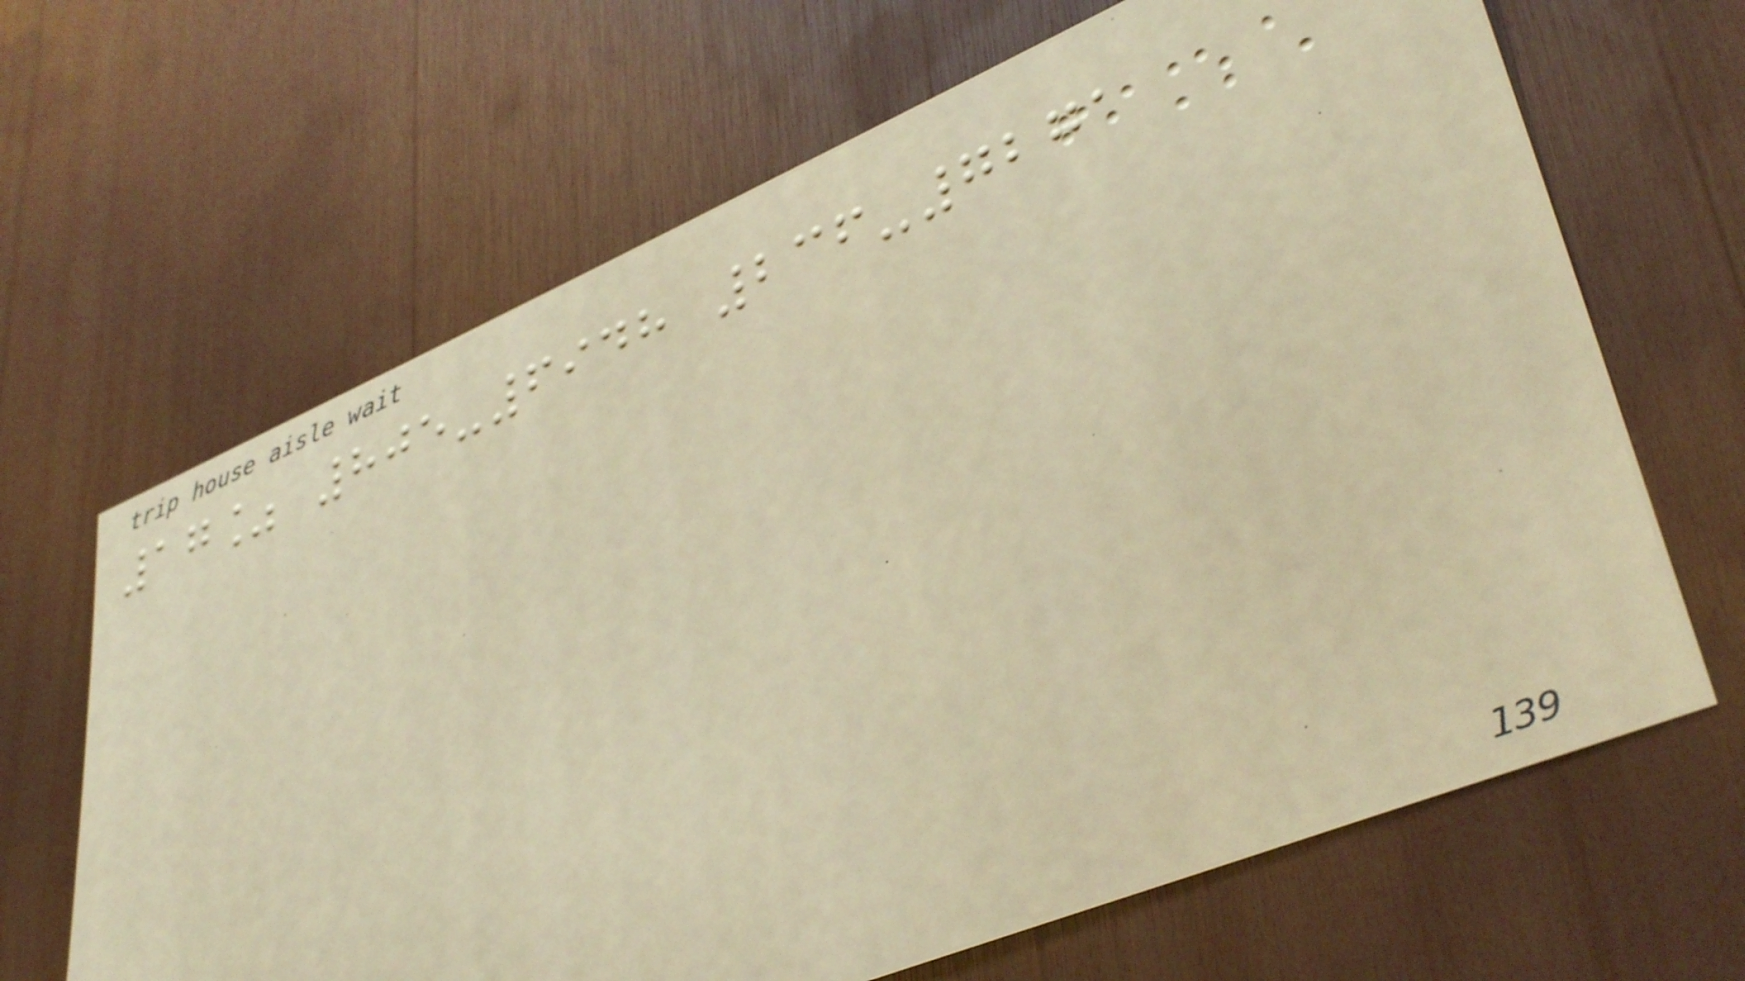17% 805-6948 236-7271
